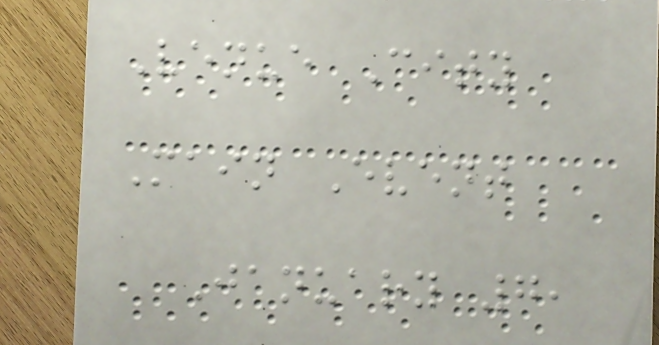Venue City
Main Event
January 7,
